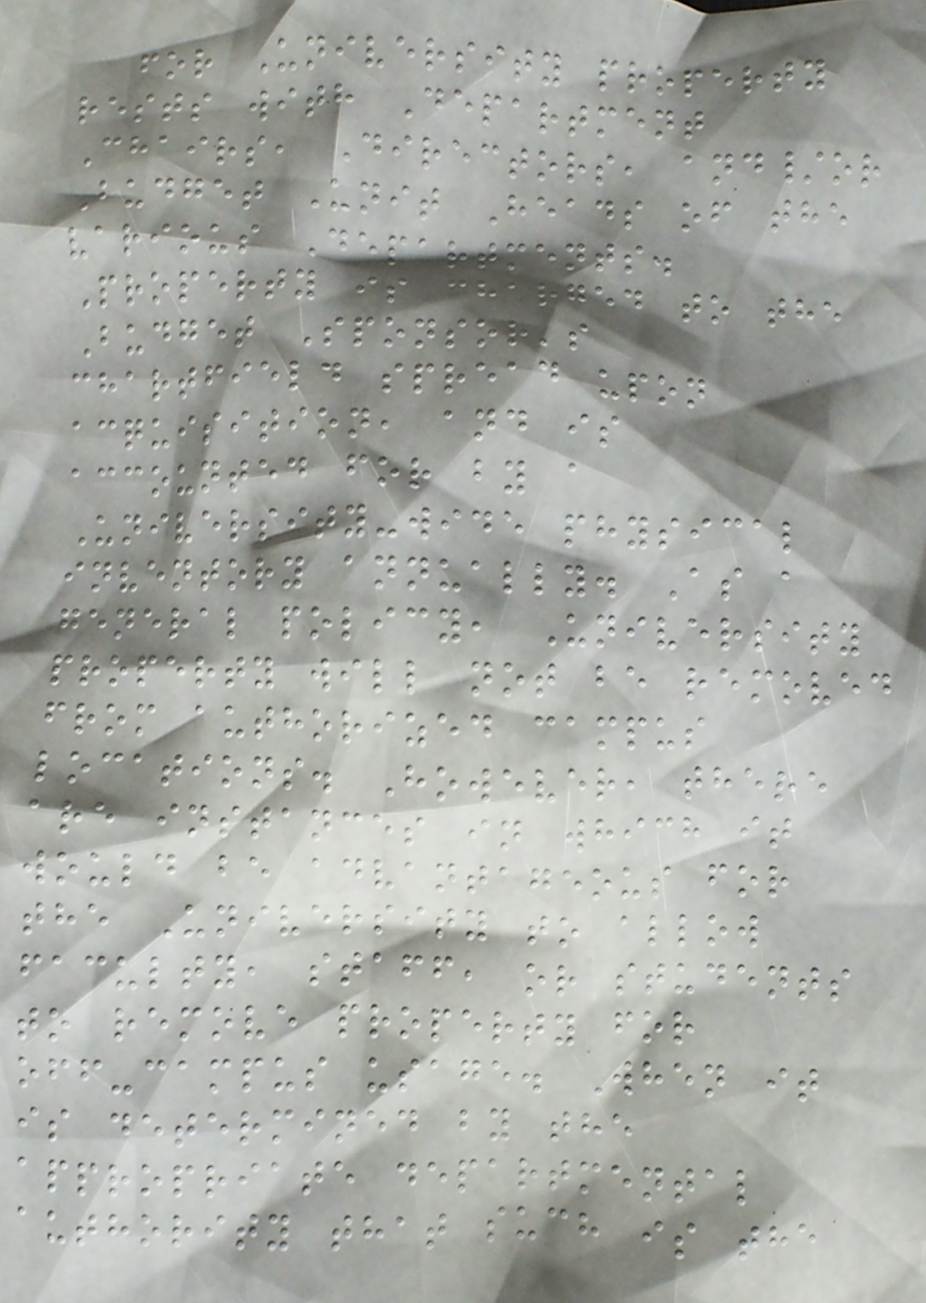for University property
rests with Department
Chairs, Directors, and/or
Budget Unit Heads of the
various Departments.
Property is charged to the
Budget Sponsor's
chartfield spread upon
acquisition, and is
accounted for by a
University-wide physical
inventory annually. As a
general policy, University
property will not be removed
from authorized campus
locations. However, there
are instances in which it
would be advantageous for
the University to allow
faculty, staff, or students
to remove property for
off-campus usage. When it
is determined by the
appropriate departmental
authority that such is the
